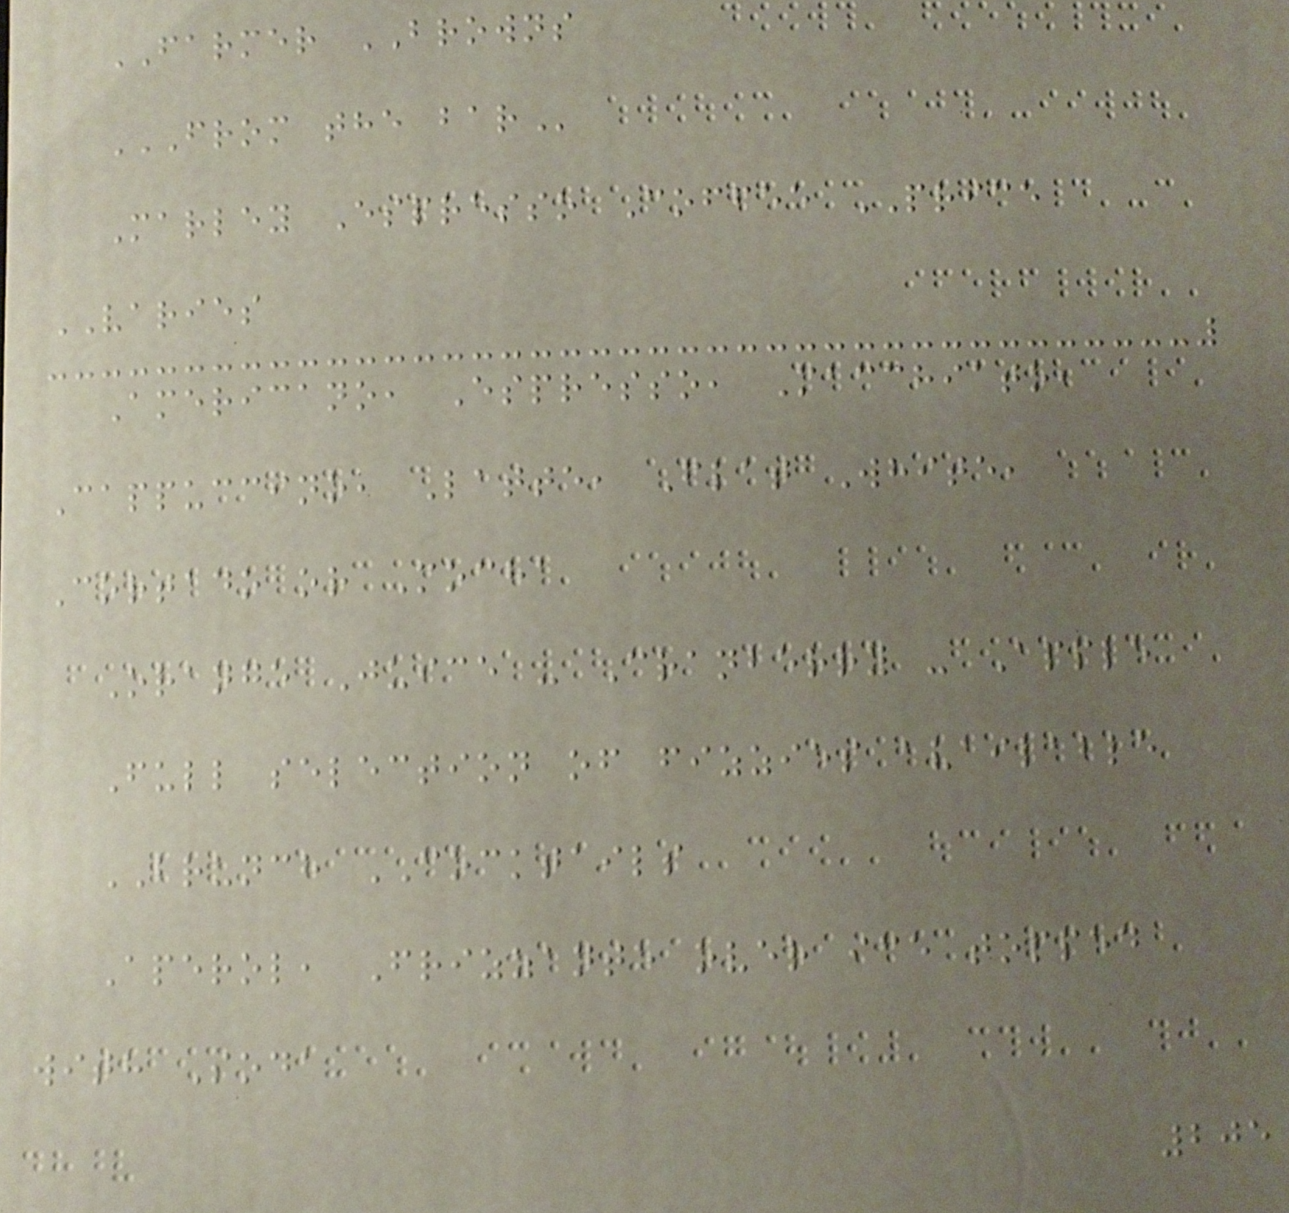FARMER BROWNS
FROM THE BAR
Marley Espresso Coffee PRICE
VARIES
Americano, Espresso, Macchiato,
Cappuccino, Latte, Flat White,
Cortado or Mocha
Orange Juice - Cranberry - Apple
Full selection of fizzies available
BRUNCH COCKTAILS
Aperol, Frizzante over ice topped
with Soda
205
